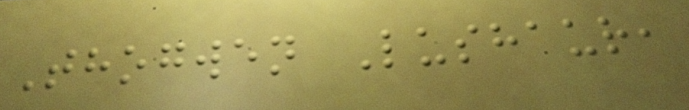Thogwen Lushaur,
